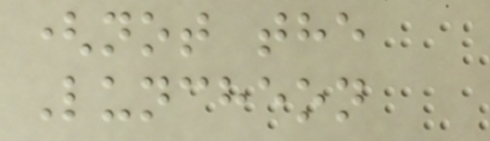(not the
Luncheon
